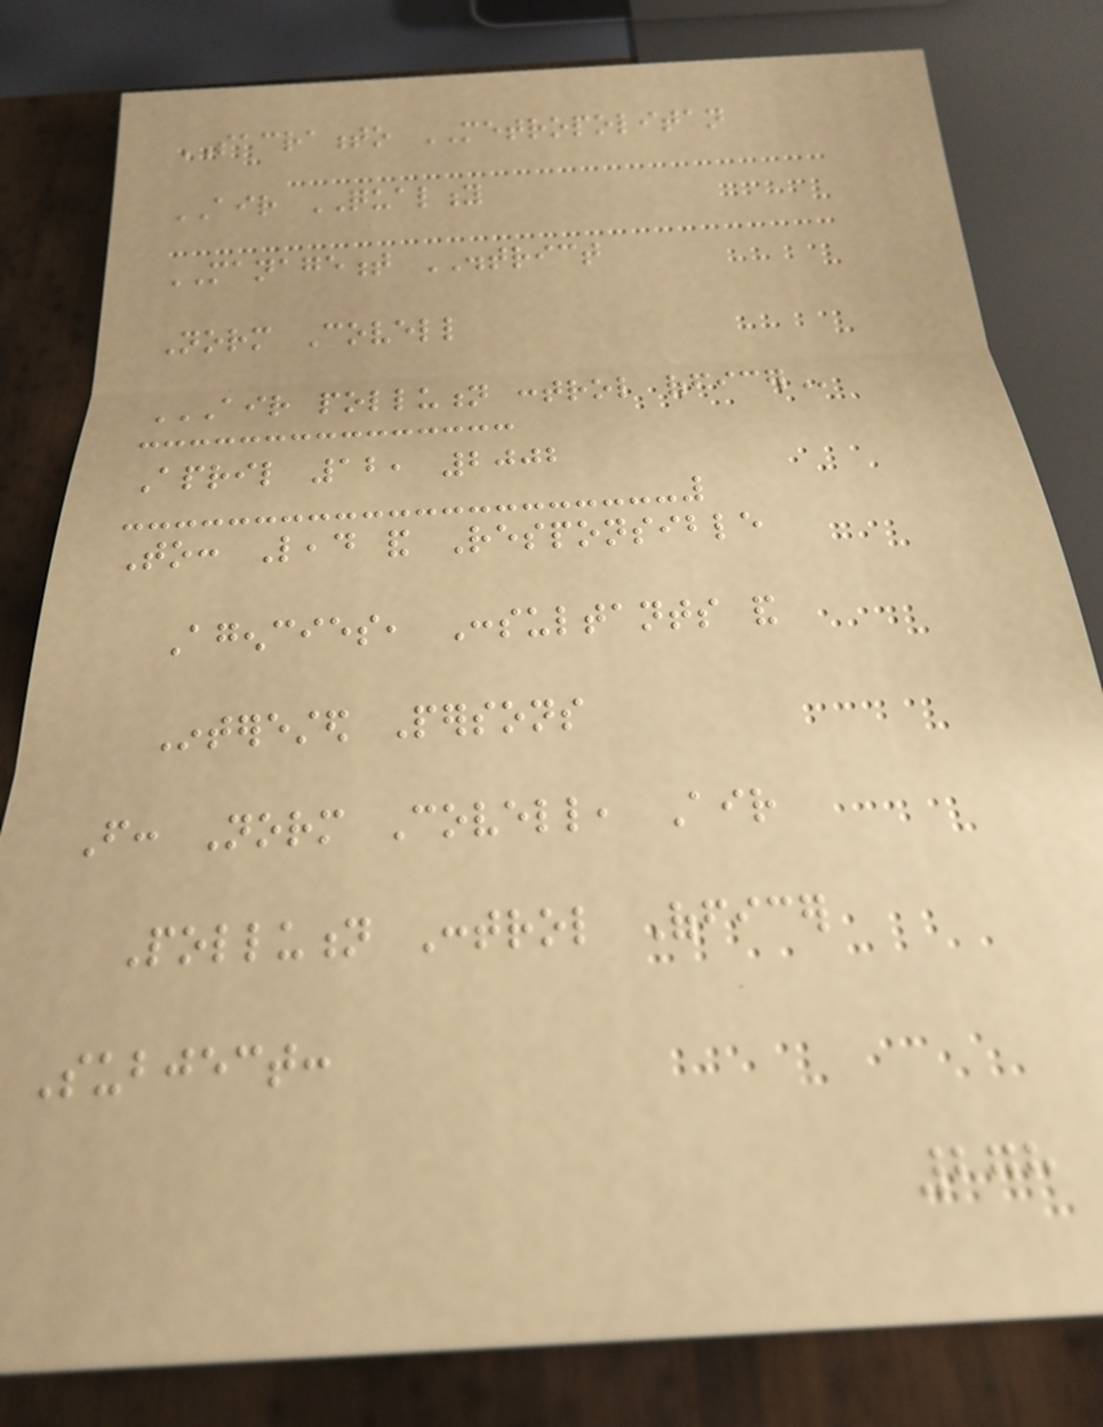SACRAMENTO METROPOLITAN
AIR QUALITY
MANAGEMENT DISTRICT
Norm Covell
AIR POLLUTION CONTROL OFFICER
April 12, 2002
To: Lead and Responsible
Agencies, Consultants and
Interested Persons
From: Norm Covell, Air
Pollution Control Officer
Subject:
278
